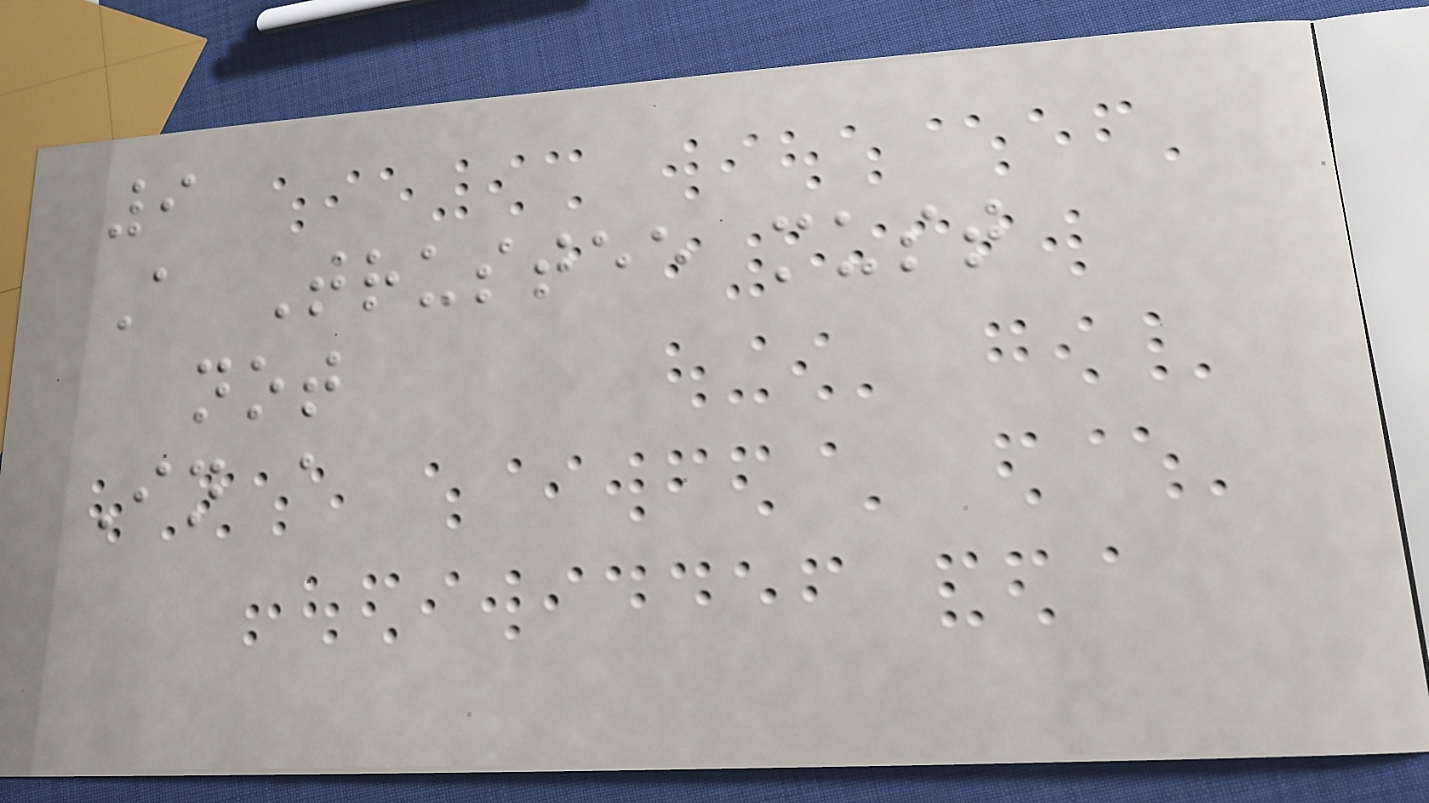9
A Trustee must
not
In a
